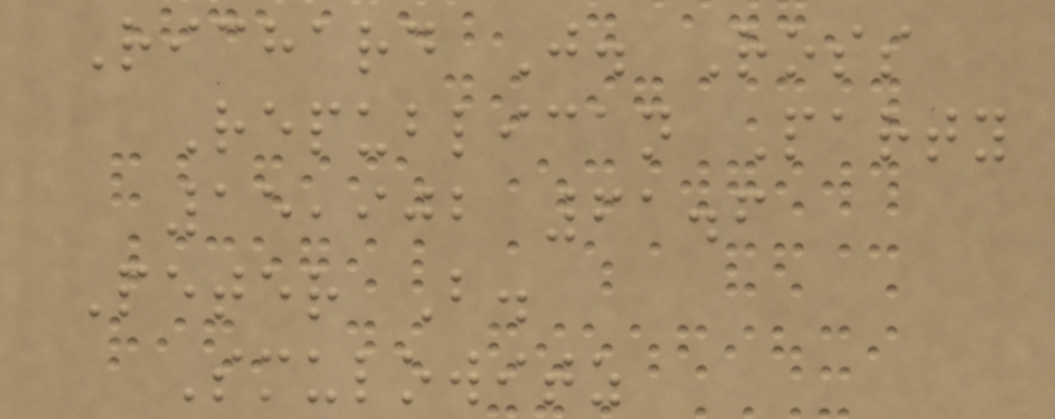Richard J. Ross
Republican Party
15,902 61.6
Peter B.
Smulowitz
